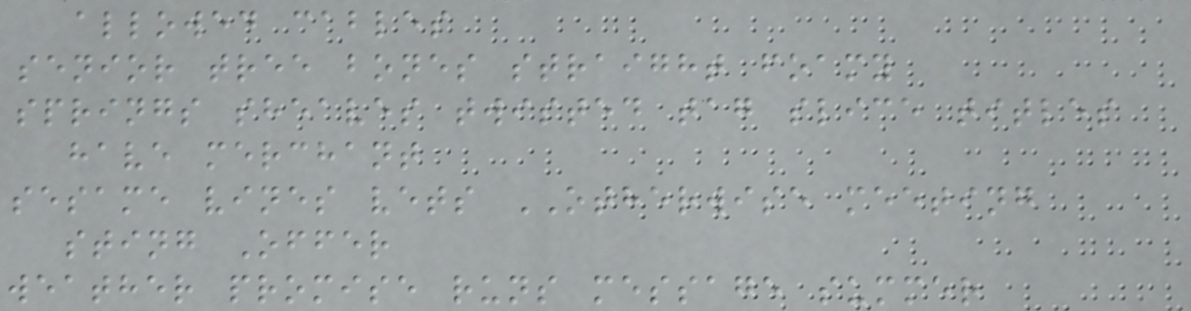allowed cables
senior tree bones straight foamy
springs sheaves twisted tag slice titles
have merchant
sesame vines vets OTHERWISE meeting
sting Offer
weather promise runs message summer
